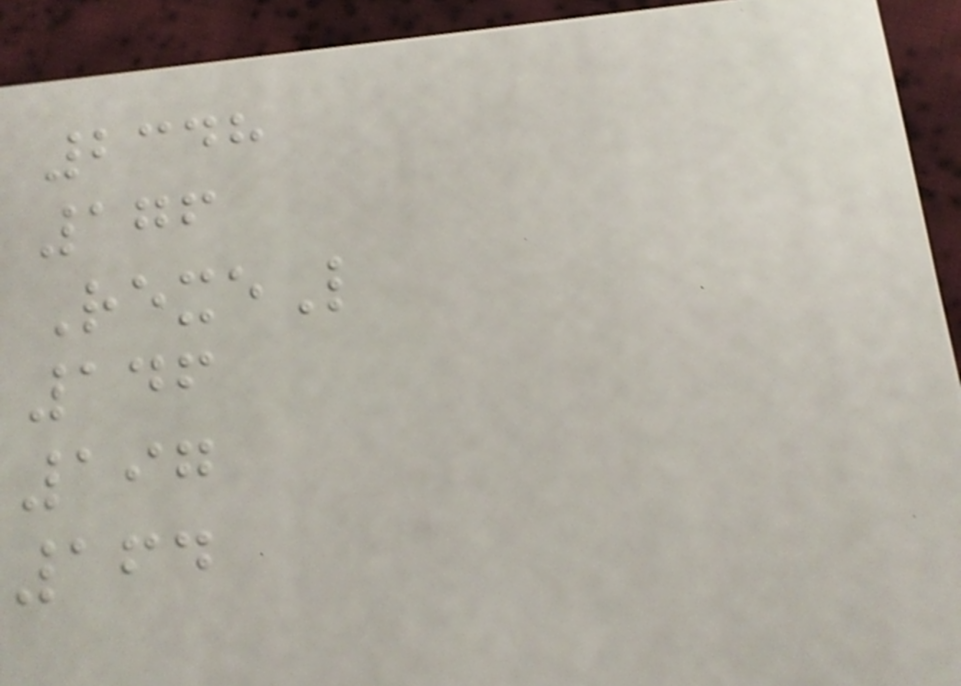2348
176
RexeL
146
197
164
